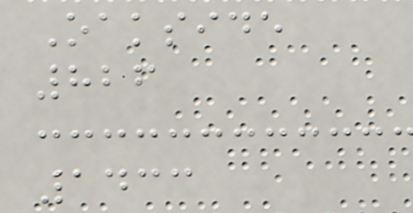Oakside
826
1433
